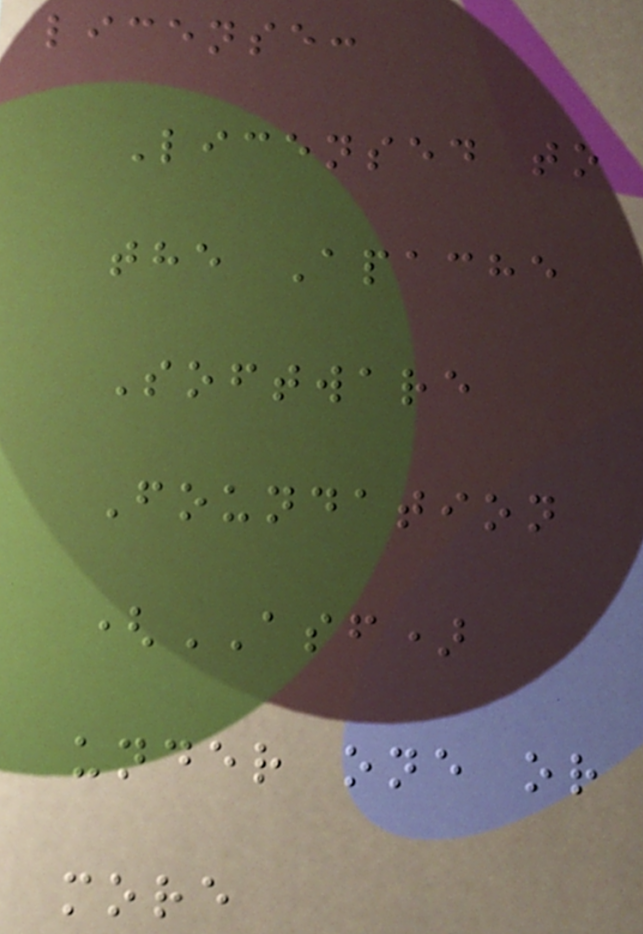license:
Licensed to
the Apache
Software
Foundation
(ASF)
under one or
more
